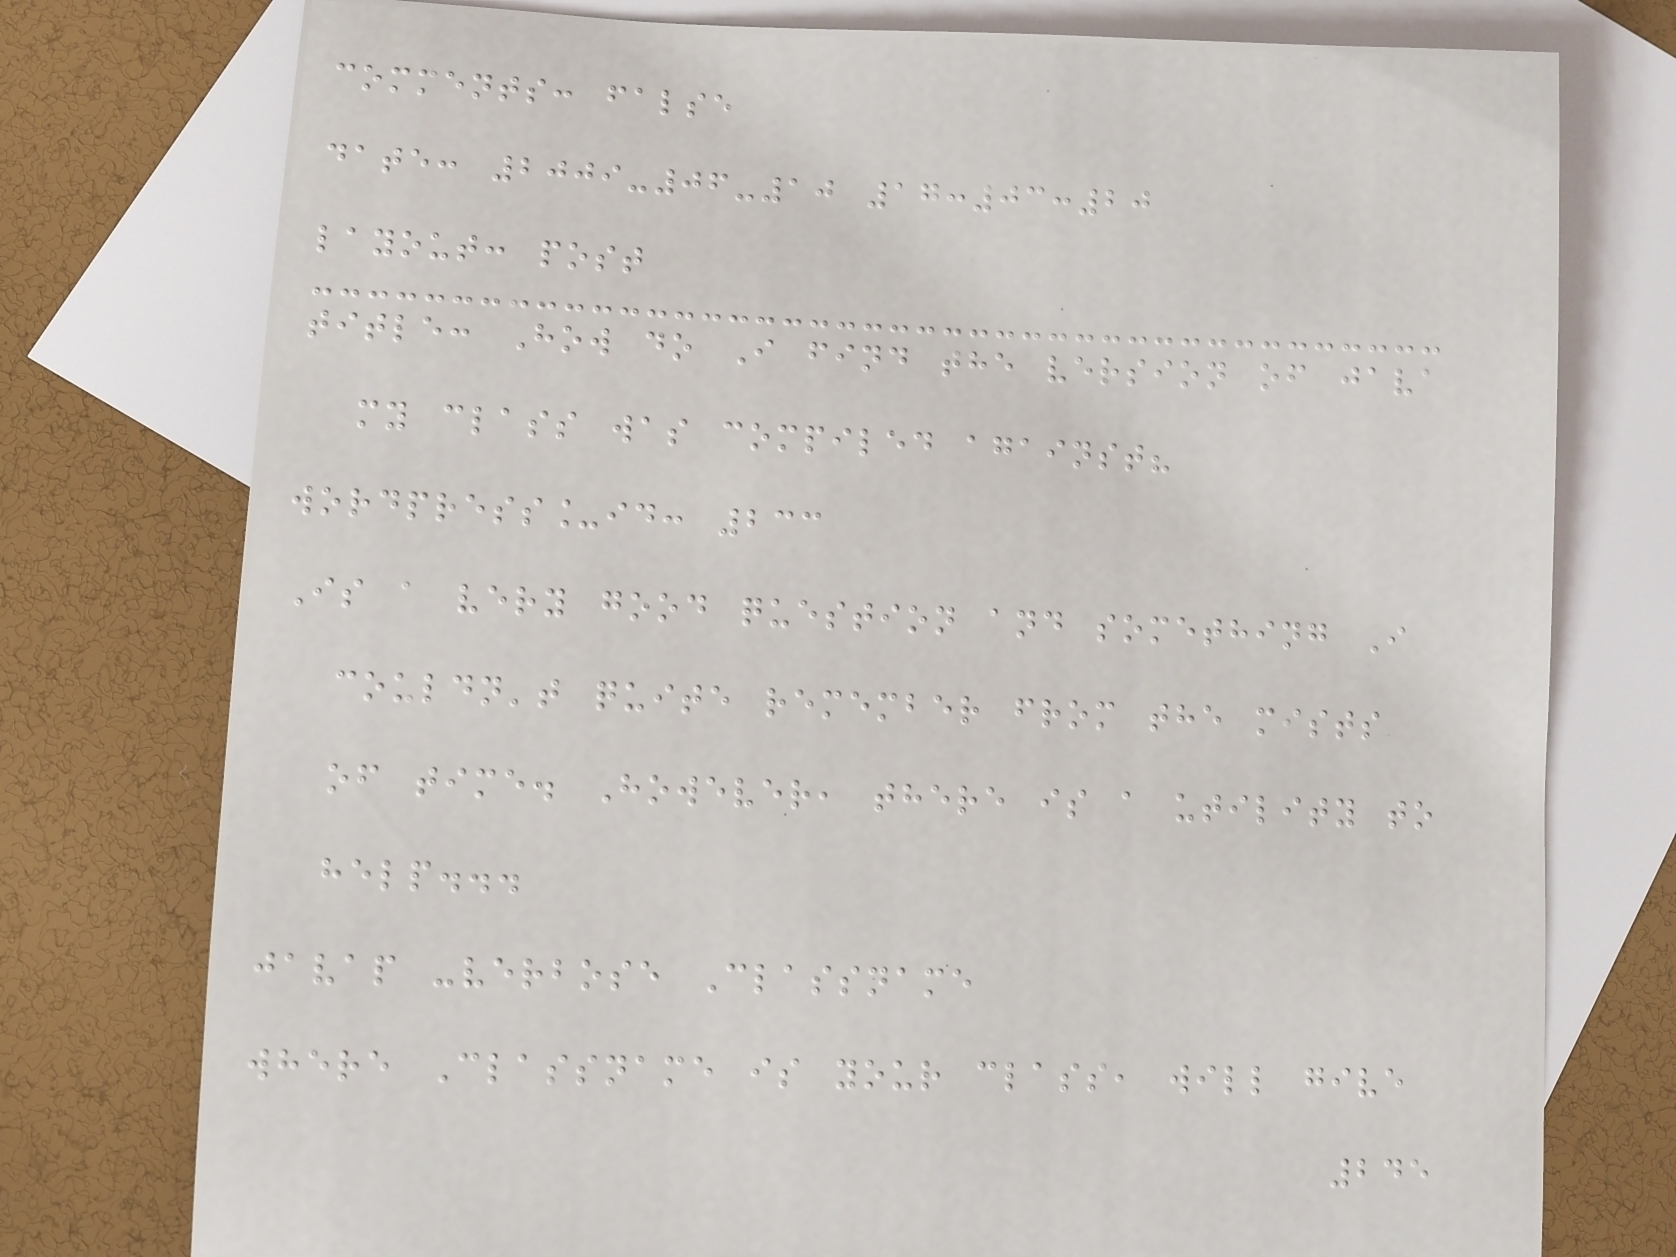comments: false
date: 2009-06-10 17:03:20
layout: post
title: How do I find the version of java
my class was compiled against?
wordpress_id: 233
Is a very good question and something I
couldn't quite remember from the mists
of time. However, there is a utility to
help...
javap -verbose Classname
where Classname is your class, will give
245
